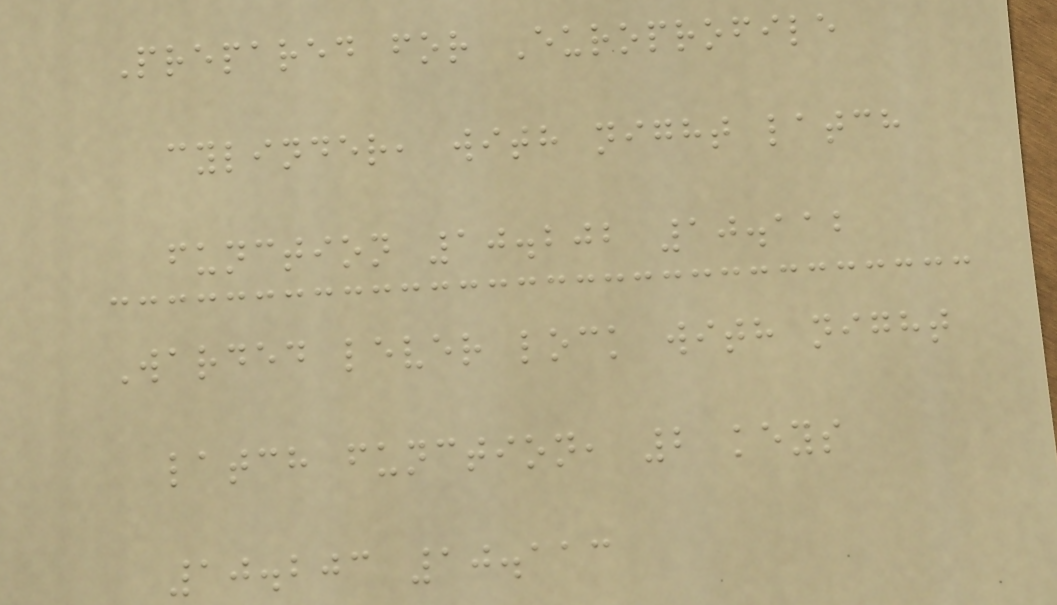Prepared for Europrofile
cylinder, with night latch
function 10.202 10.112
Warded lever lock with night
latch function, 2 keys
10.203 10.113
